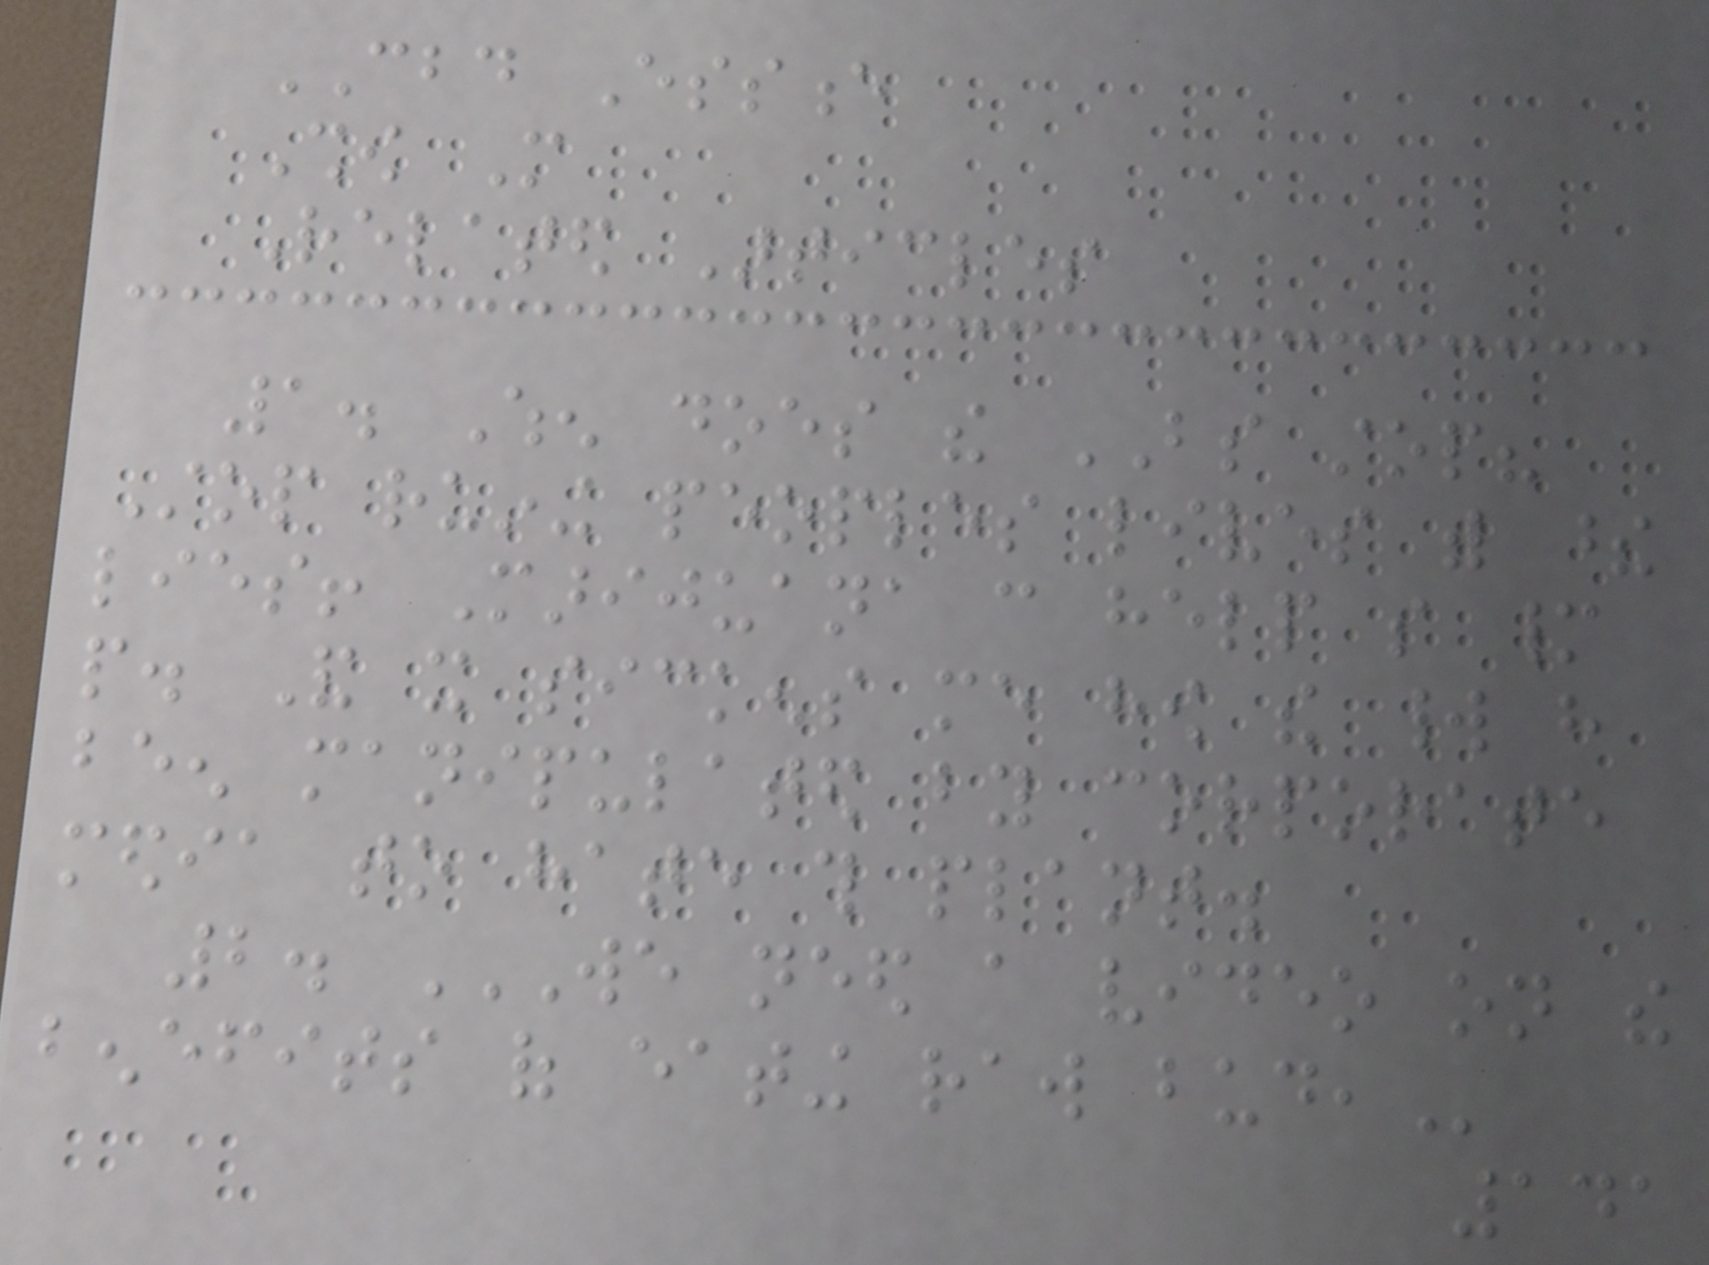CBD Essence
Show More
Related Articles
1. When does the BS stop?
Stop ruining peoples lives with these
lies! Marijuana can help so many
people. And it sickens me how the world have
been manipulated by corporate
media to hate this plant.
2. WE NEED A VIDEO ON THE
BENEFITS OF EATING RAW BUD,
141
